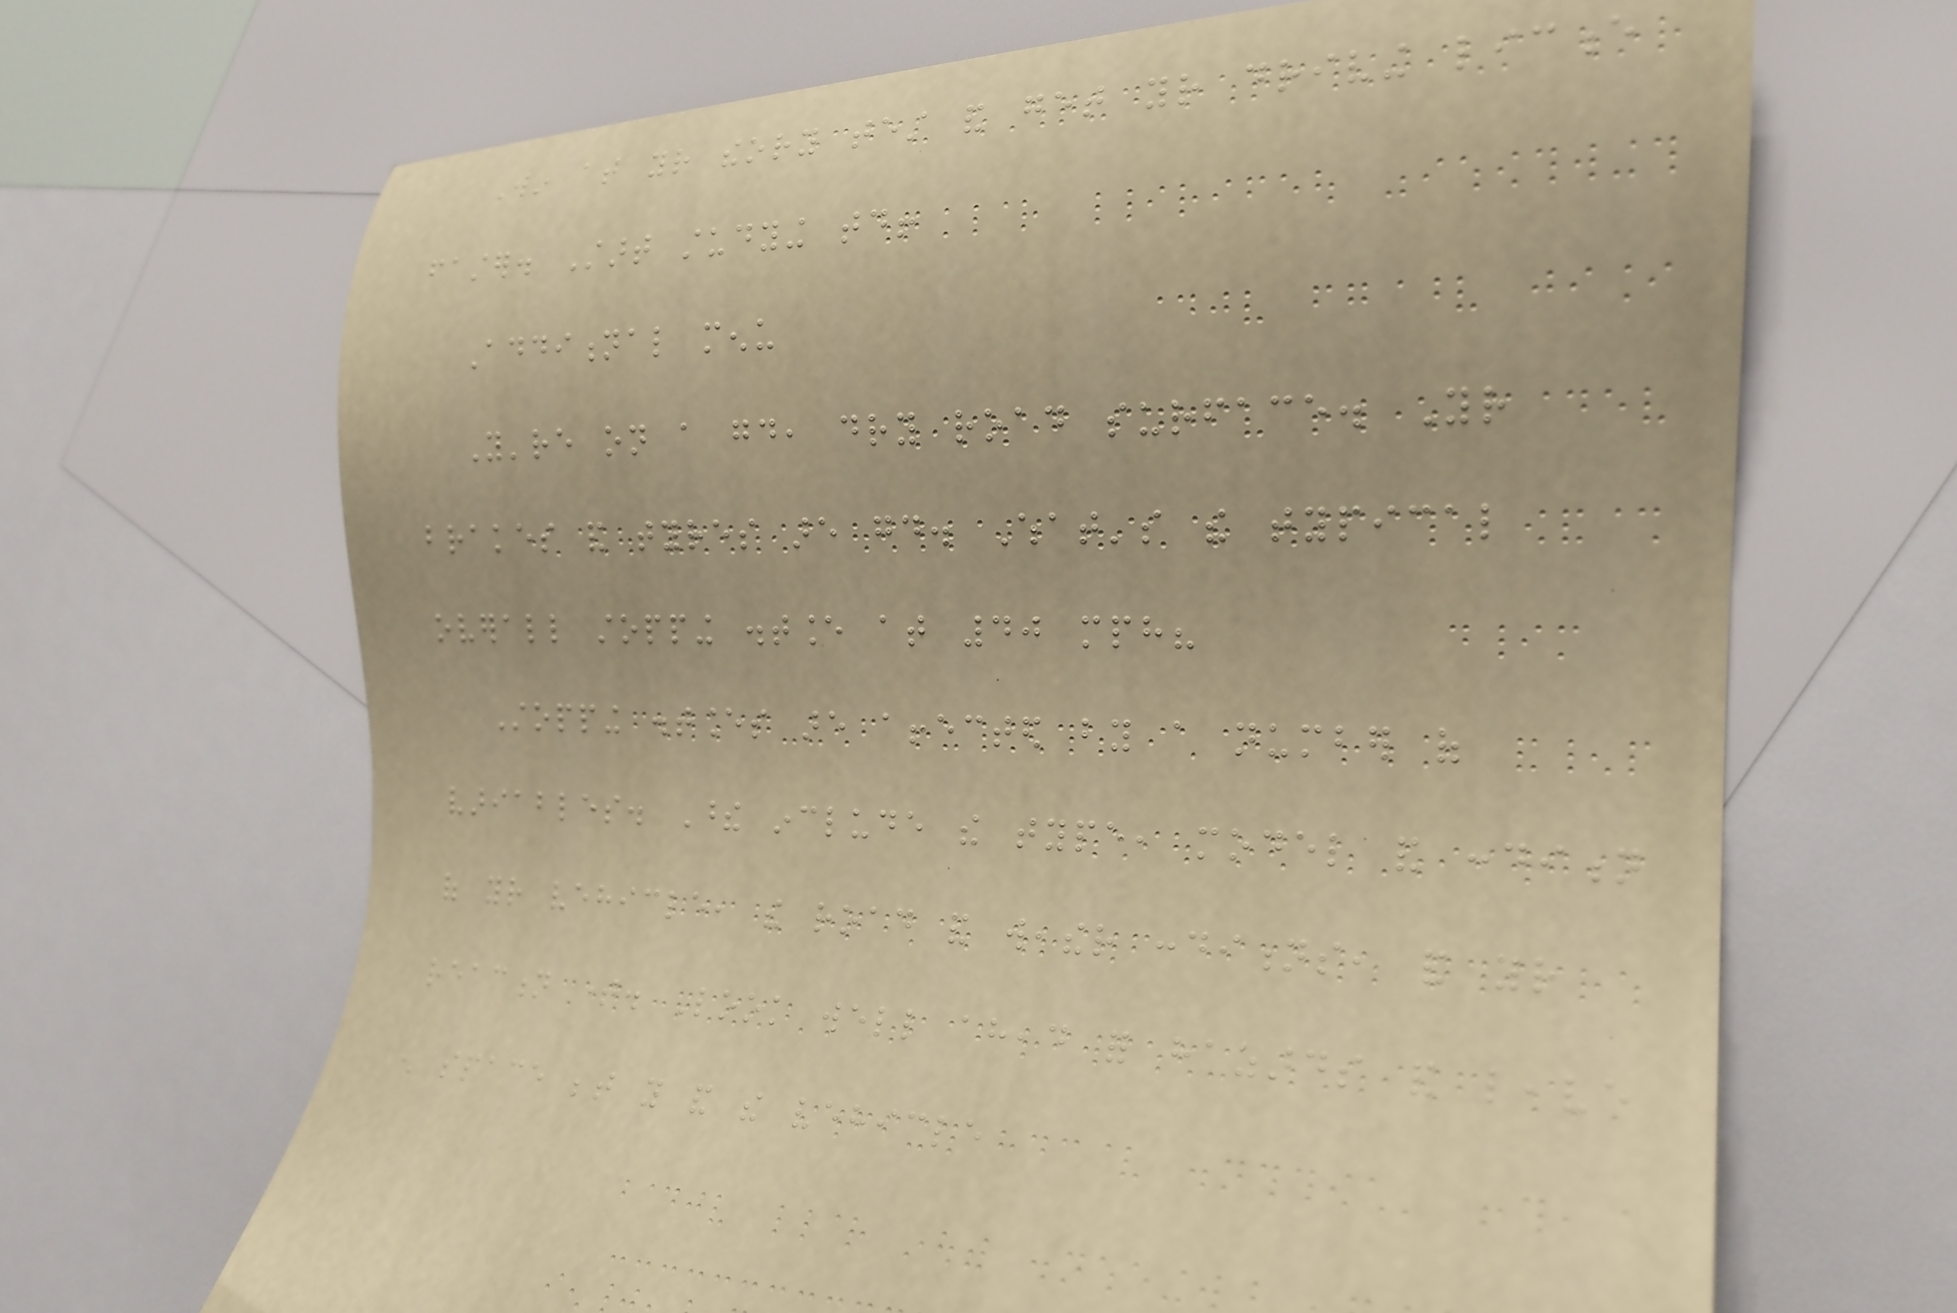Win at your theory test and get your driving licence
faster. Start studying today!
Additional menu
You're on a good, dry road surface. Your
brakes and tyres are good. What's the typical
overall stopping distance at 40 mph?
Stopping distances are affected by a number of
variables. These include the type, model and condition
of your vehicle, the road and weather conditions, and your
reaction time. Look well ahead for hazards and leave
enough space between you and the vehicle
